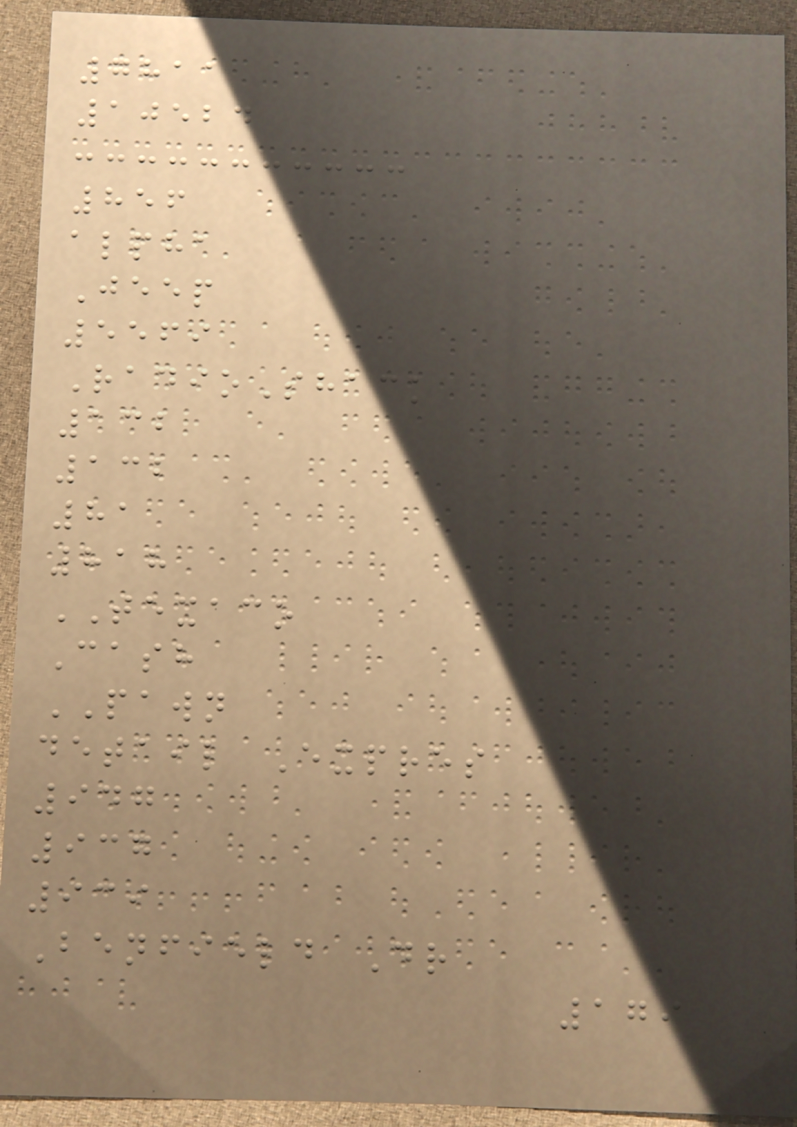7811
10524
856
alpha
Jeep
5569
RadioShack
132
132
81
818
TEXACO
Cash
PAWN
detail Expres
947
937
939
Benfield Dr
179
